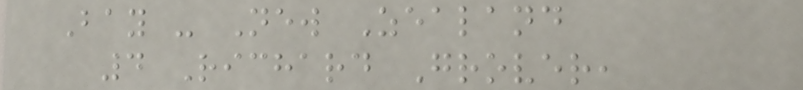Bay - New Zealand
4 Richard Grover,
